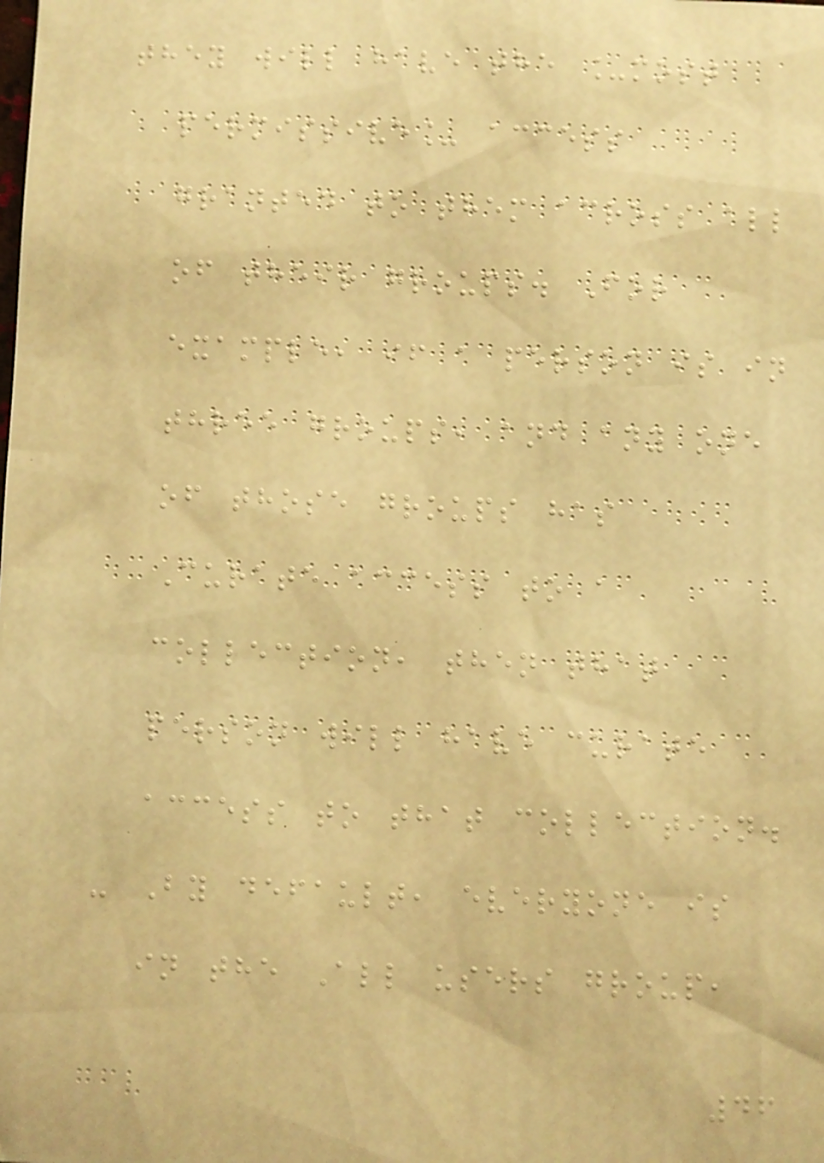they will have the _most
permissive_ access
granted to them across all
of their groups. For
example, if a person is in
three groups, and any one
of those groups has
Curate access to a
collection, then that
person will have curate
access to that collection.
- By default, everyone is
in the All users group,
46
